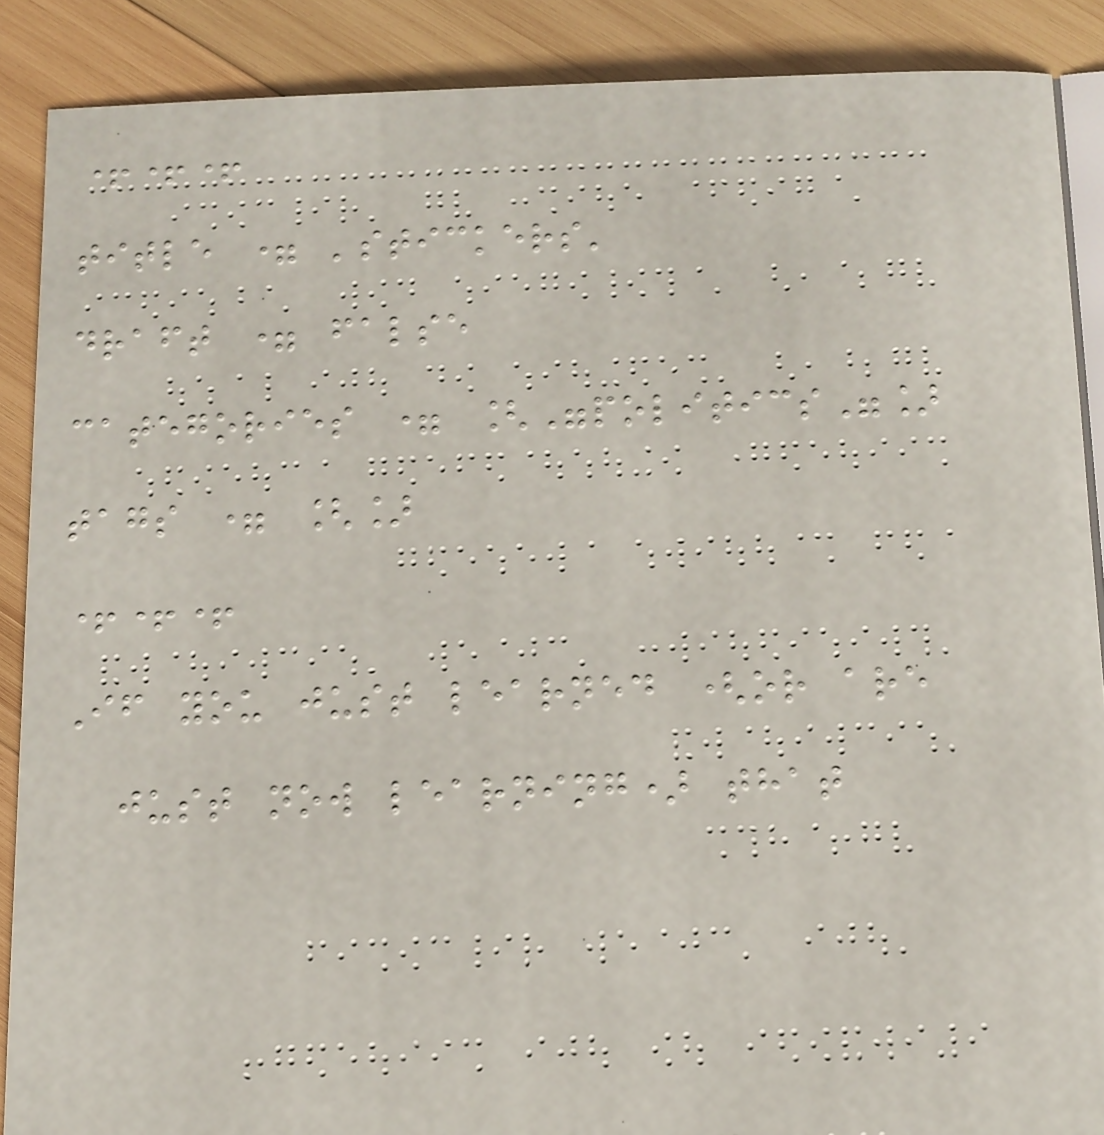+++
title = 'stickers'
draft = false
categories = ["politics"]
tags = []
+++
If you just learned (or are
just now learning) that
